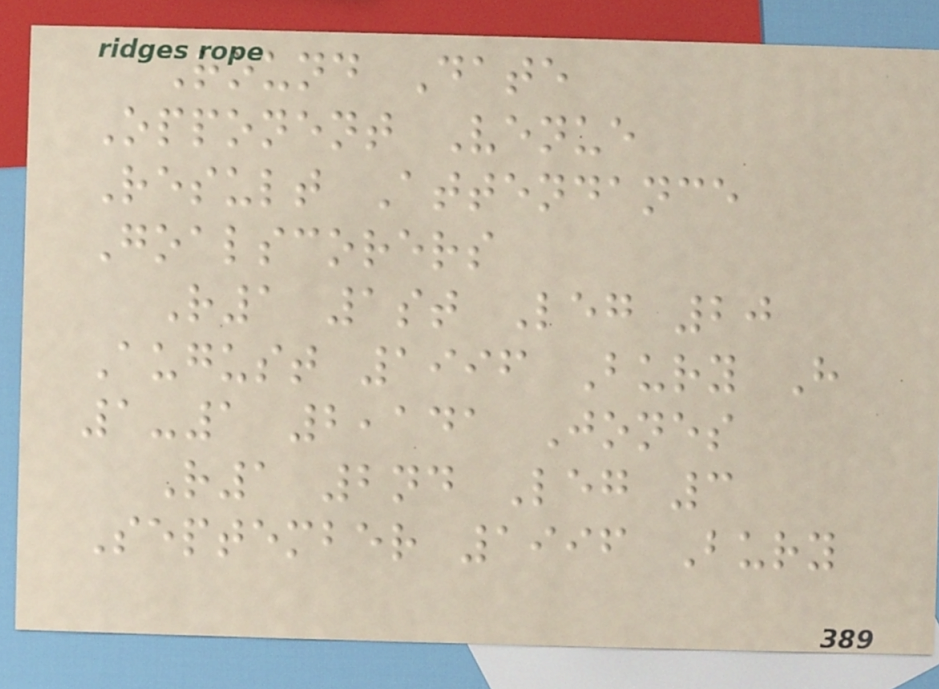Round Date
Opponent Venue
Result Attendance
Goalscorers
R1 1st Leg 20
August 1996 Bury H
1-1 2,141 Jones
R1 2nd Leg 3
September 1996 Bury
